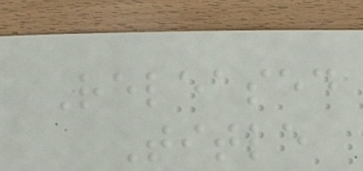Released
Title
